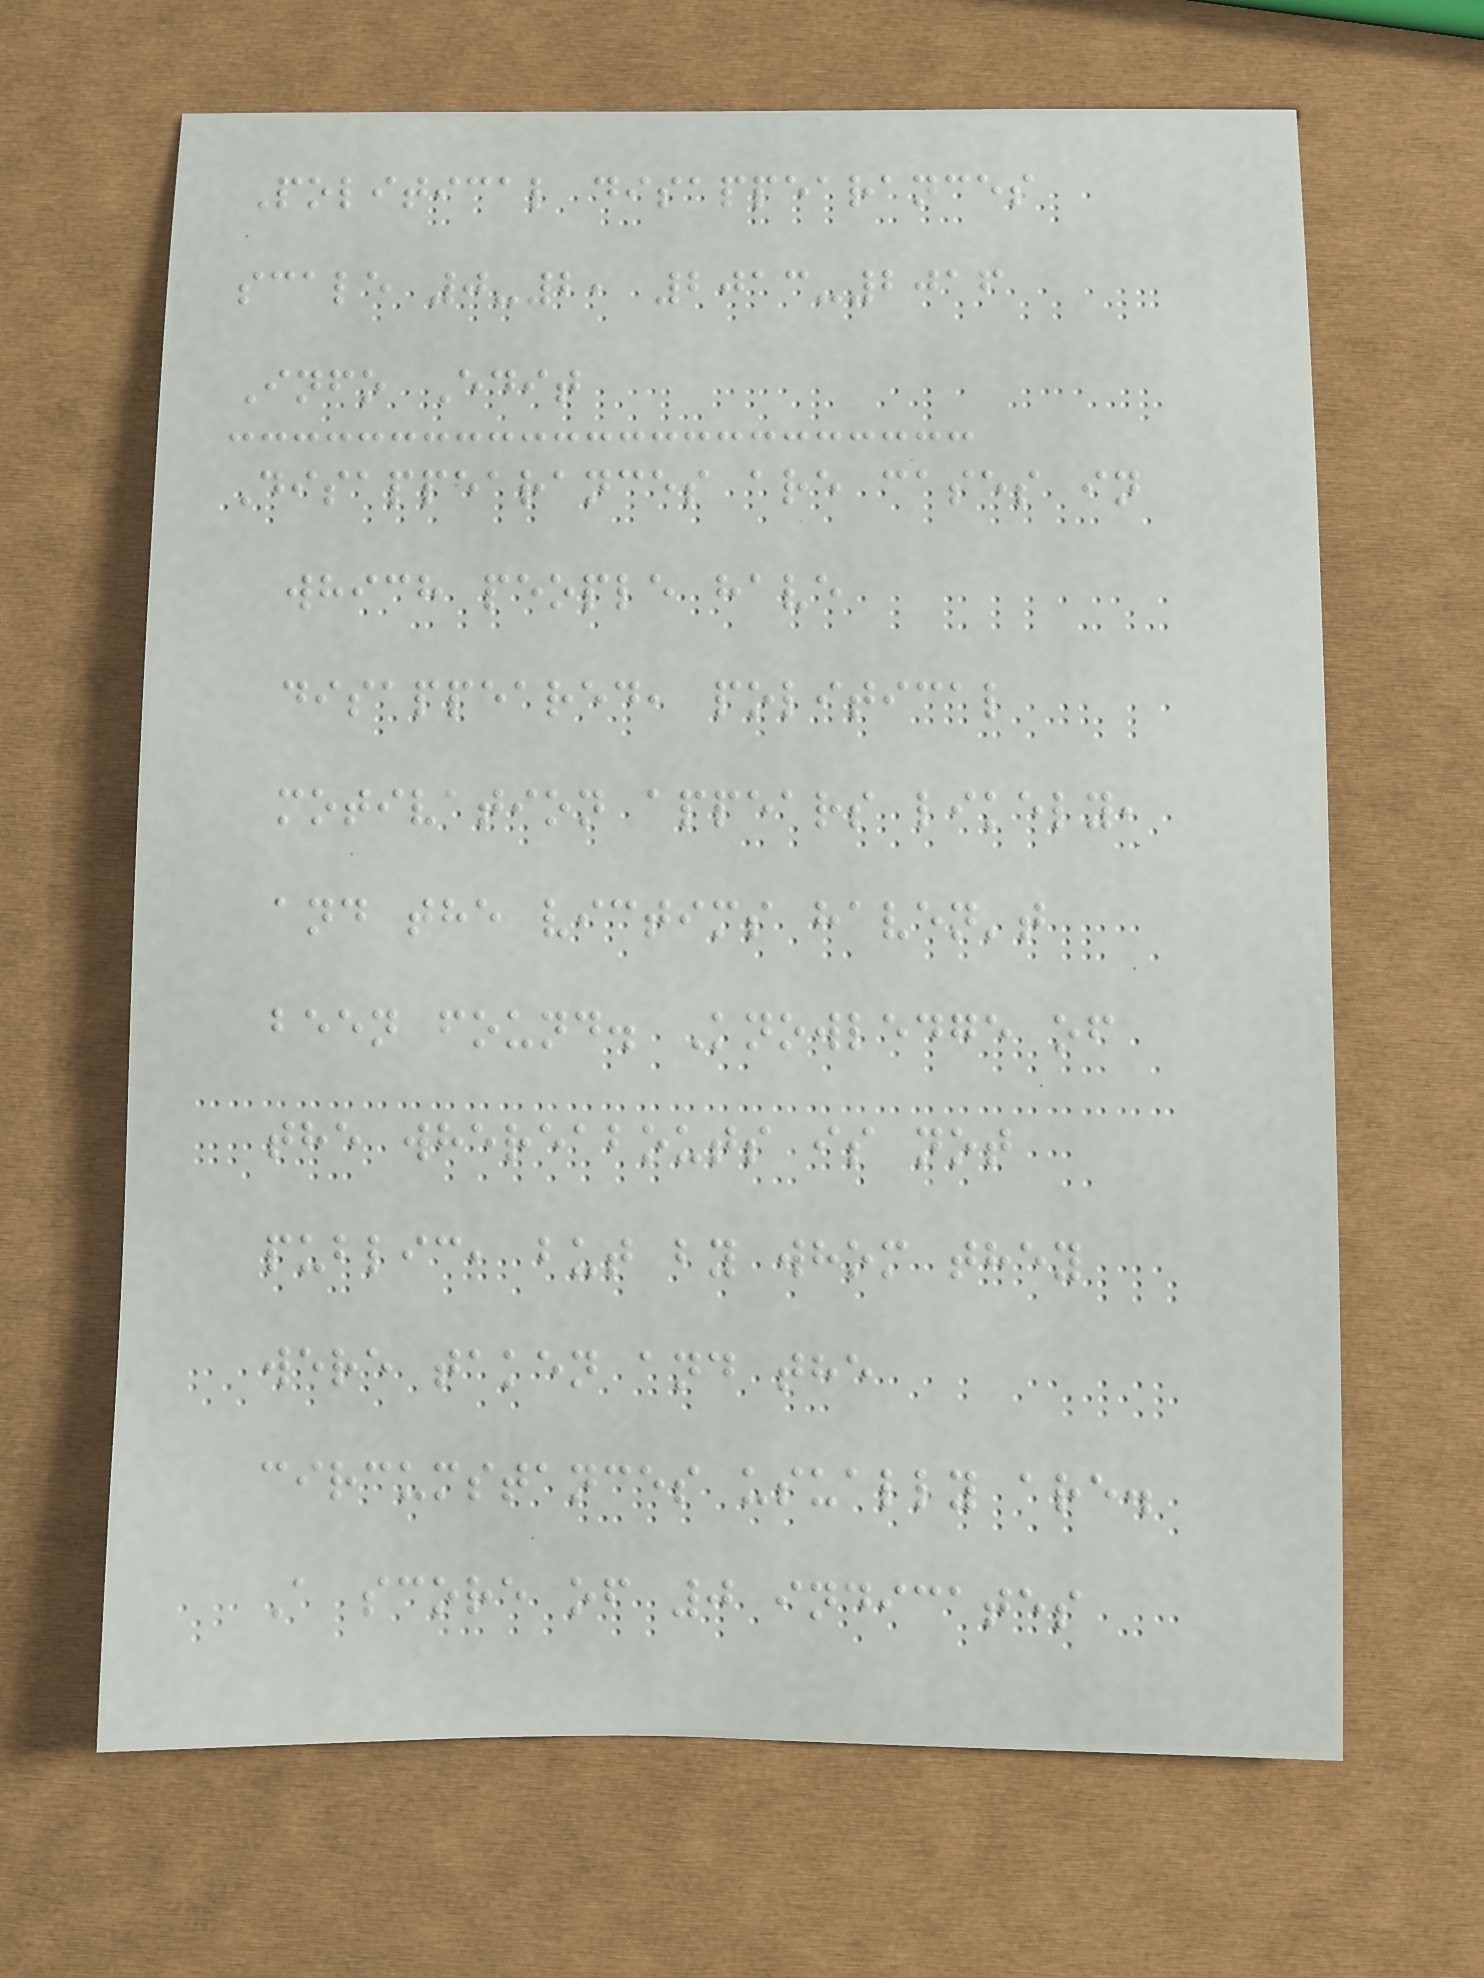Political disappearances
scale 0-2, 2013-2016
Info Edit
Disappearances are cases in
which people have
disappeared, political
motivation appears likely,
and the victims haven't
been found. Knowledge of
the whereabouts is not
public, but by whom they
were taken and the
circumstances usually are.
A score of 0 indicates
